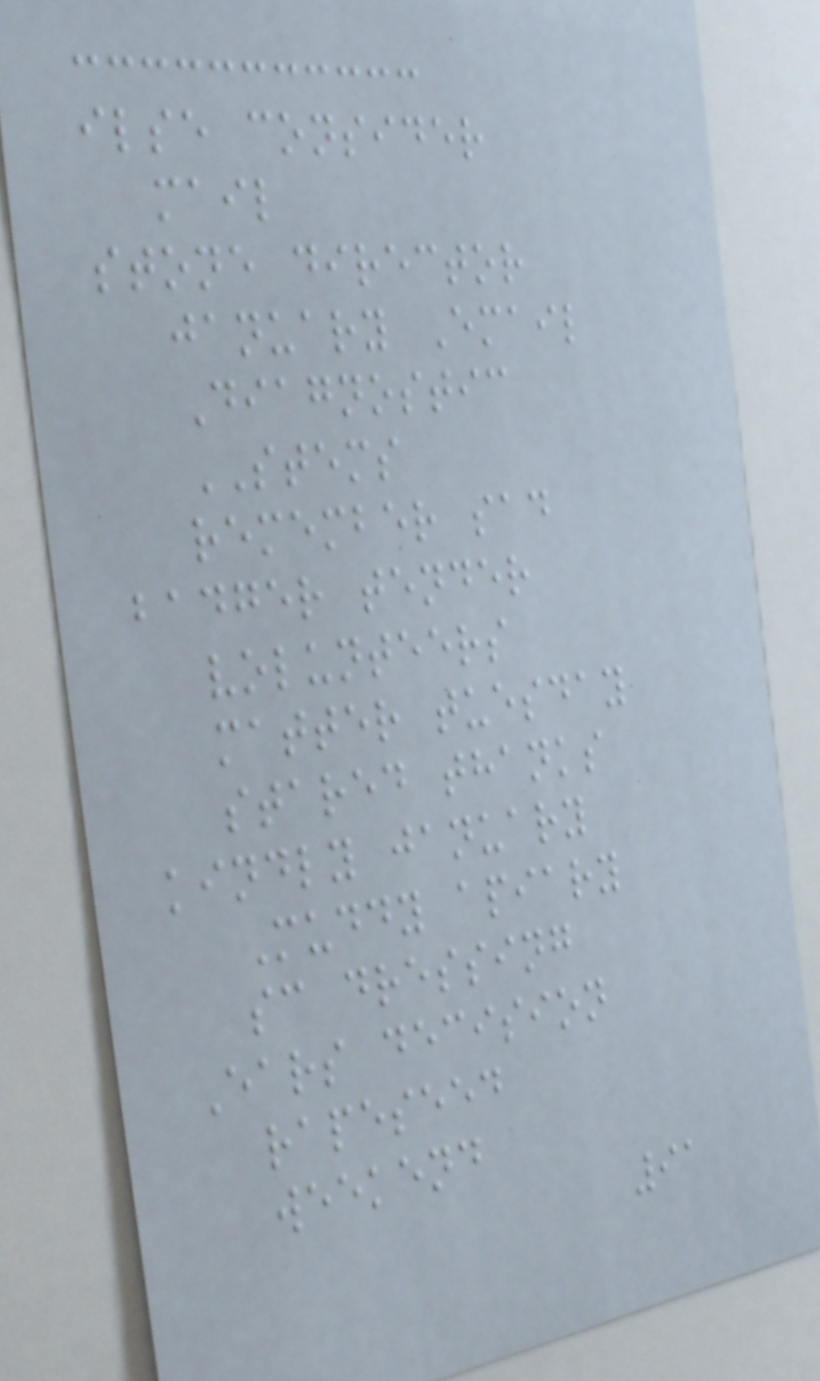ilse consider
mail
stone director
january Email
Diagnostic
STEMS
remember sad
badger tender
volunteers
matter tuesday
stared thanks
kindly january
Muddy apiary
sc dressing
Ears decision
rapeseed
weekend
91
